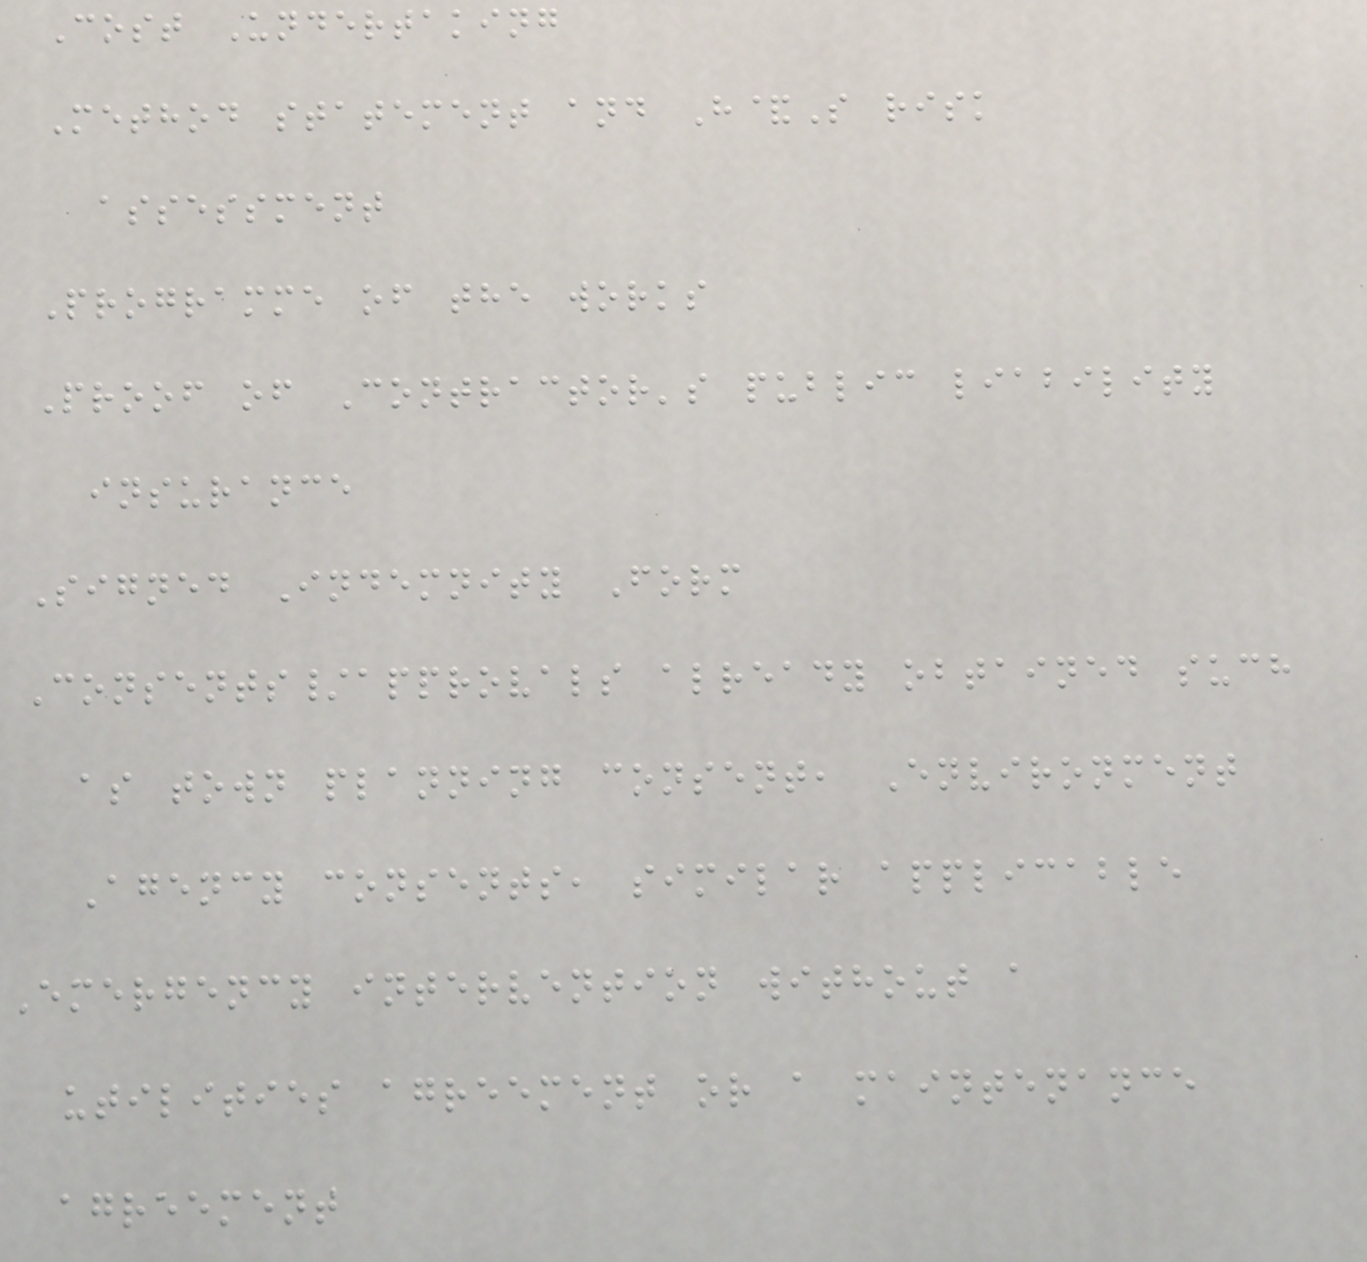Cost Undertaking
Method statement and H&S risk
assessment
Programme of the works
Proof of Contractor's public liability
insurance
Signed Indemnity Form
Consents/approvals already obtained such
as town planning consent, Environment
Agency consents, similar applicable
Emergency intervention without a
utilities agreement or a maintenance
agreement
